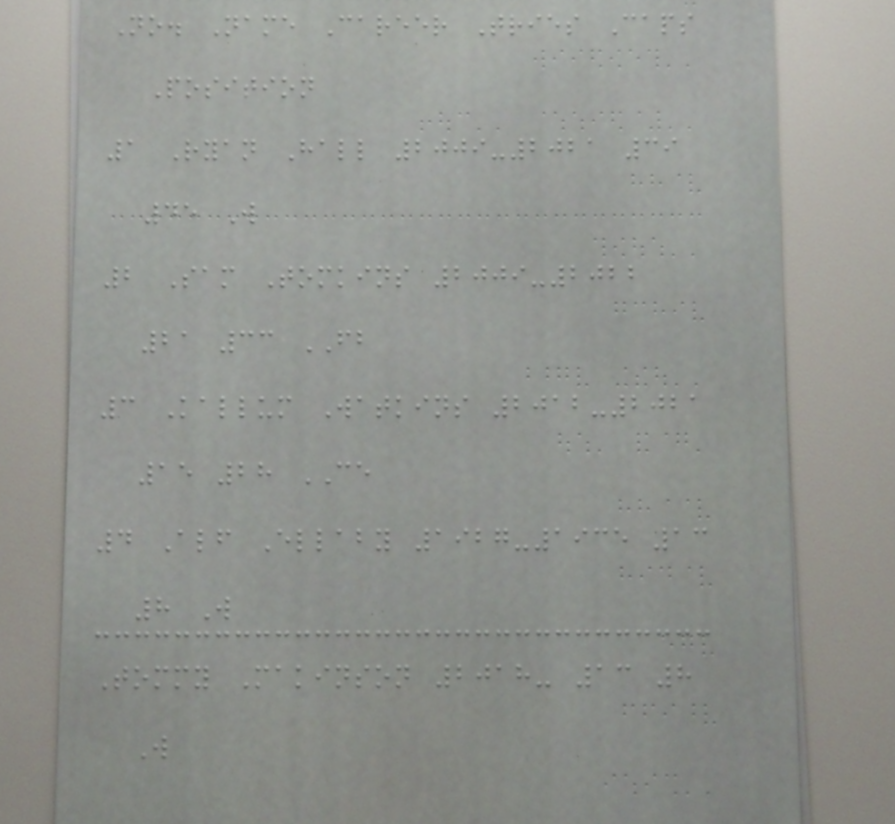No. Name Career Tries Caps
Position
1 Ryan Hall 2009-2021 39
45 W
2 Sam Tomkins 2009-2022
21 33 FB
3 Kallum Watkins 2012-2021
15 28 CE
4 Alf Ellaby 1927-1935 13
8 W
Tommy Makinson 2018- 13 8
W
